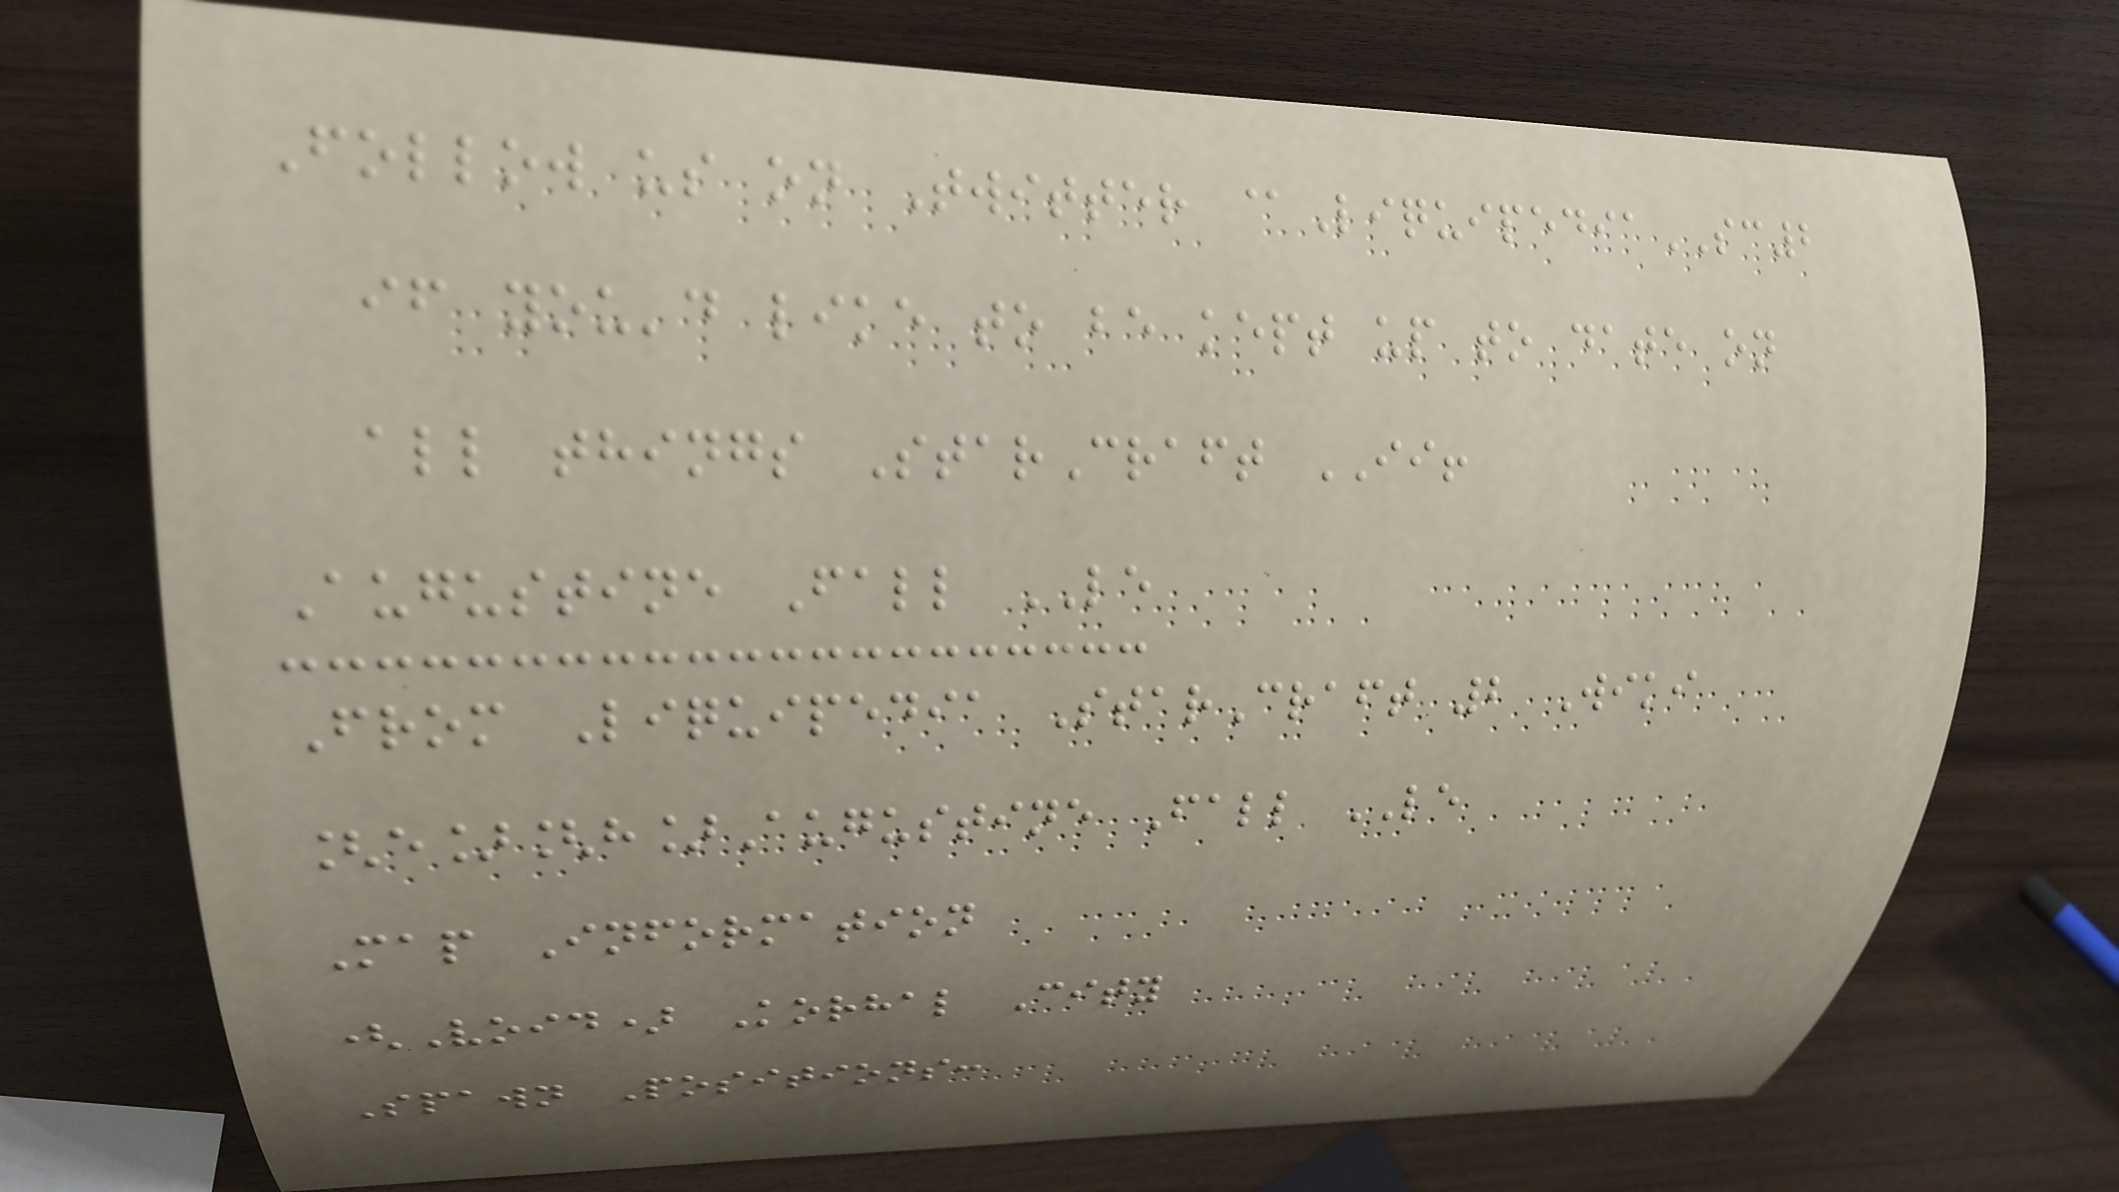Follow us on Twitter @LiquipediaSC2
if you'd like to be kept up to date on
all things StarCraft II!
Augustine Fall LE
From Liquipedia StarCraft 2 Wiki
[e][h]Augustine Fall LE
Map Information
(Void) Korhal City
Spawn Positions:
